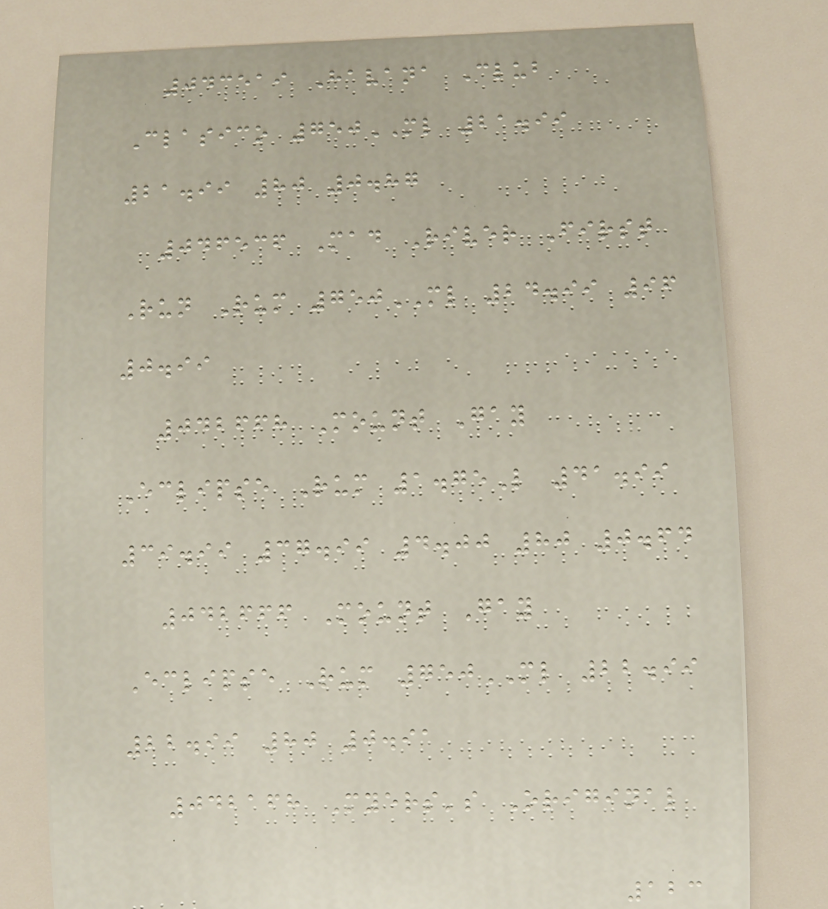043519 Havana Club
Clasico 750ML 21.99
21.99 80 0.87
046536 Mad River First
Run Rum 750ML 24.99 96
0.99
042668 Mount Gay
Eclipse Rum 1.75L 41.99
39.99 37.99 4.00 80 0.64
042666 Mount Gay
Eclipse Rum 750ML 22.99
22.99 80 0.91
042168 Myers's Original
123
